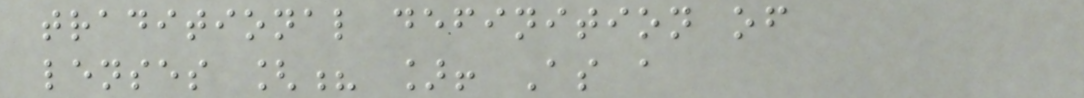traditional definition of
lenses [? ]! As a
